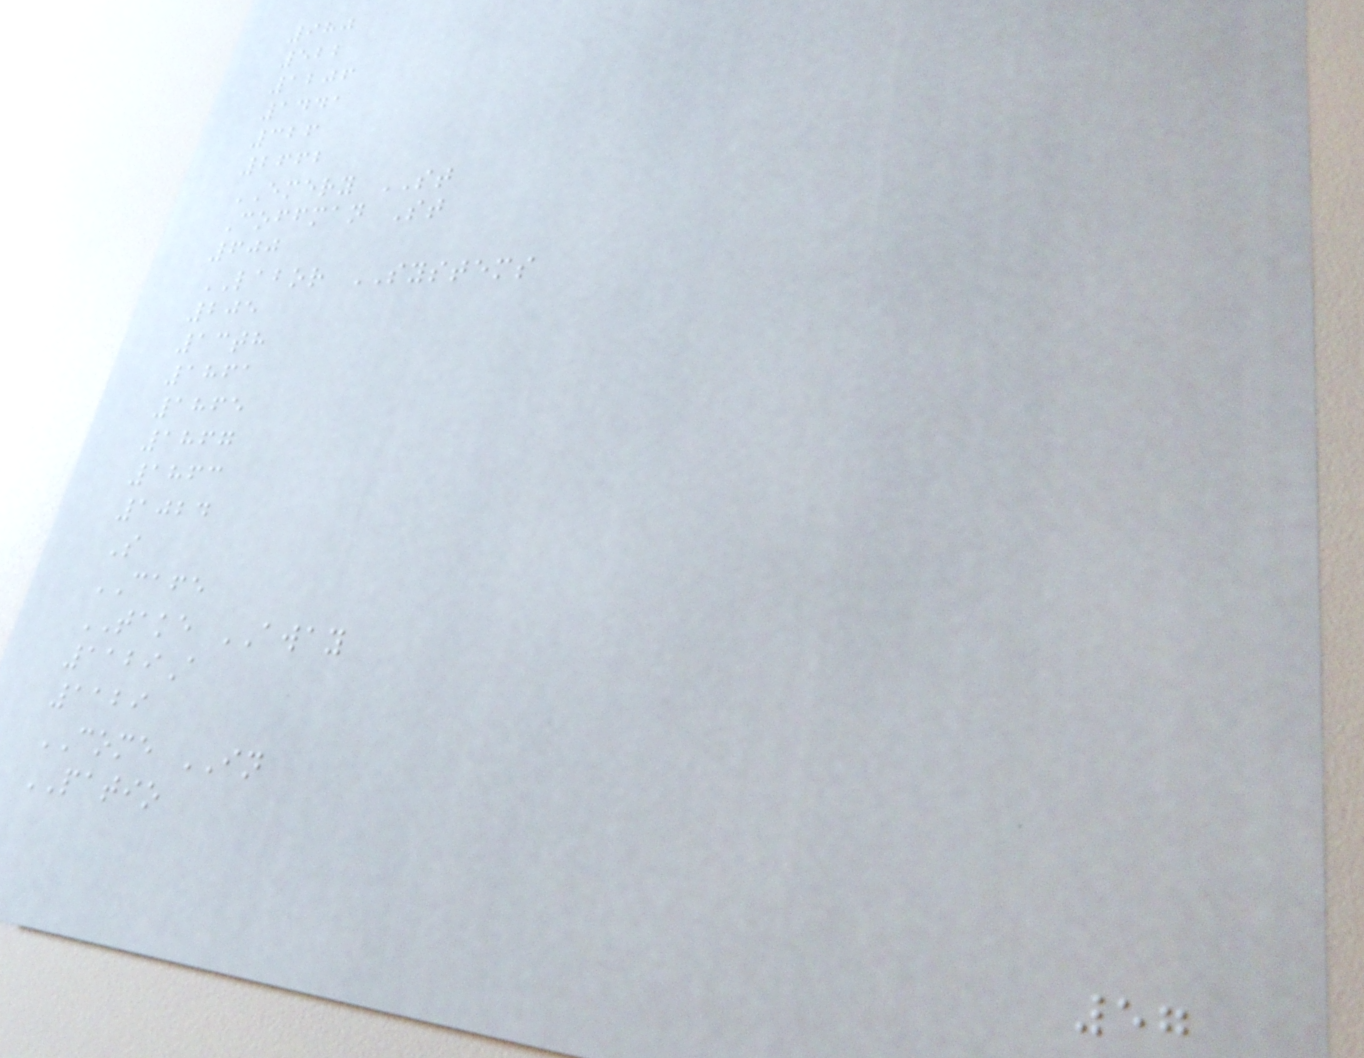980
522
1206
1441
326
2662
EMERY ST
Coffman St
600
LABOR SYSTEMS
205
13th
1861
1865
1867
1863
1024
S
CAFE
TAKE AWAY
1129A
1129
COME IN
PATIO
57
